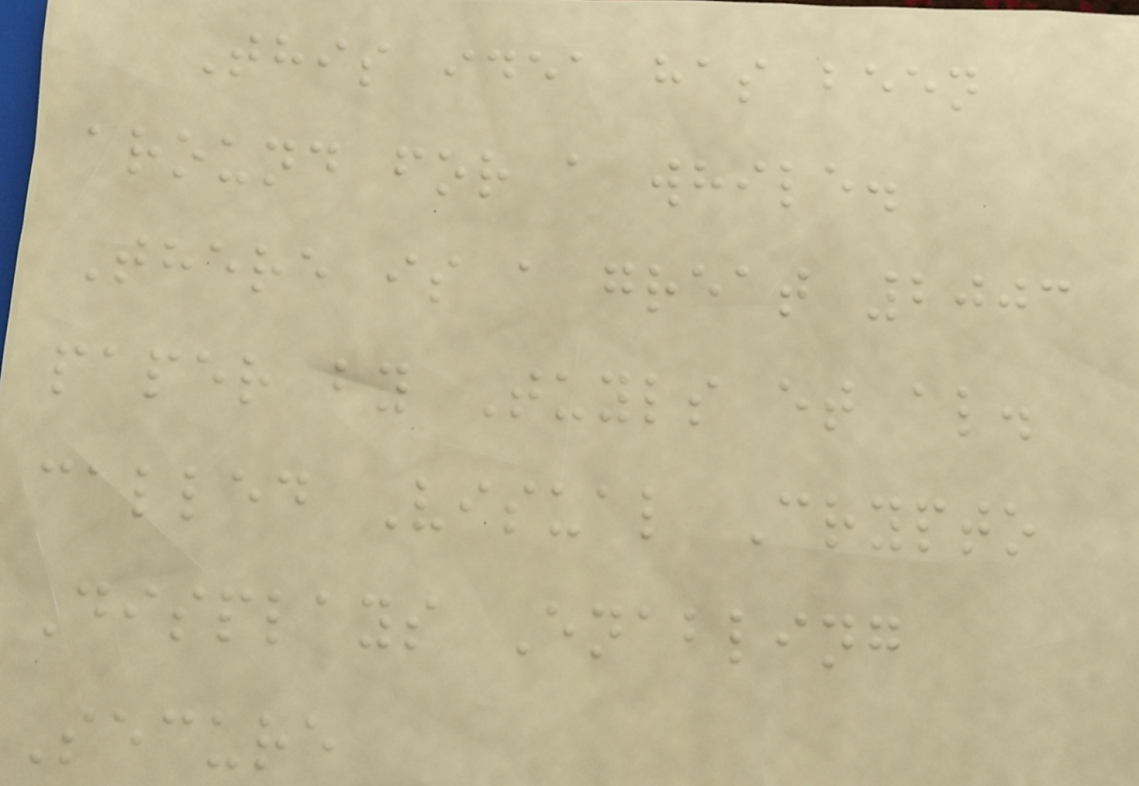This idea has been
around for a while.
There is a great 2003
paper by Tuyls et al.
called Visual Crypto
Displays Enabling
Secure
